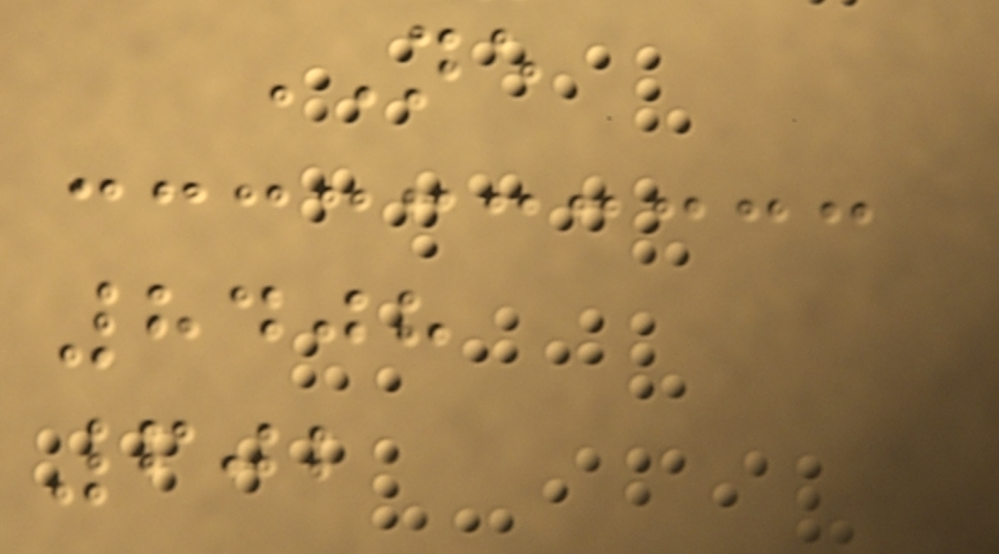NE
8408
602
